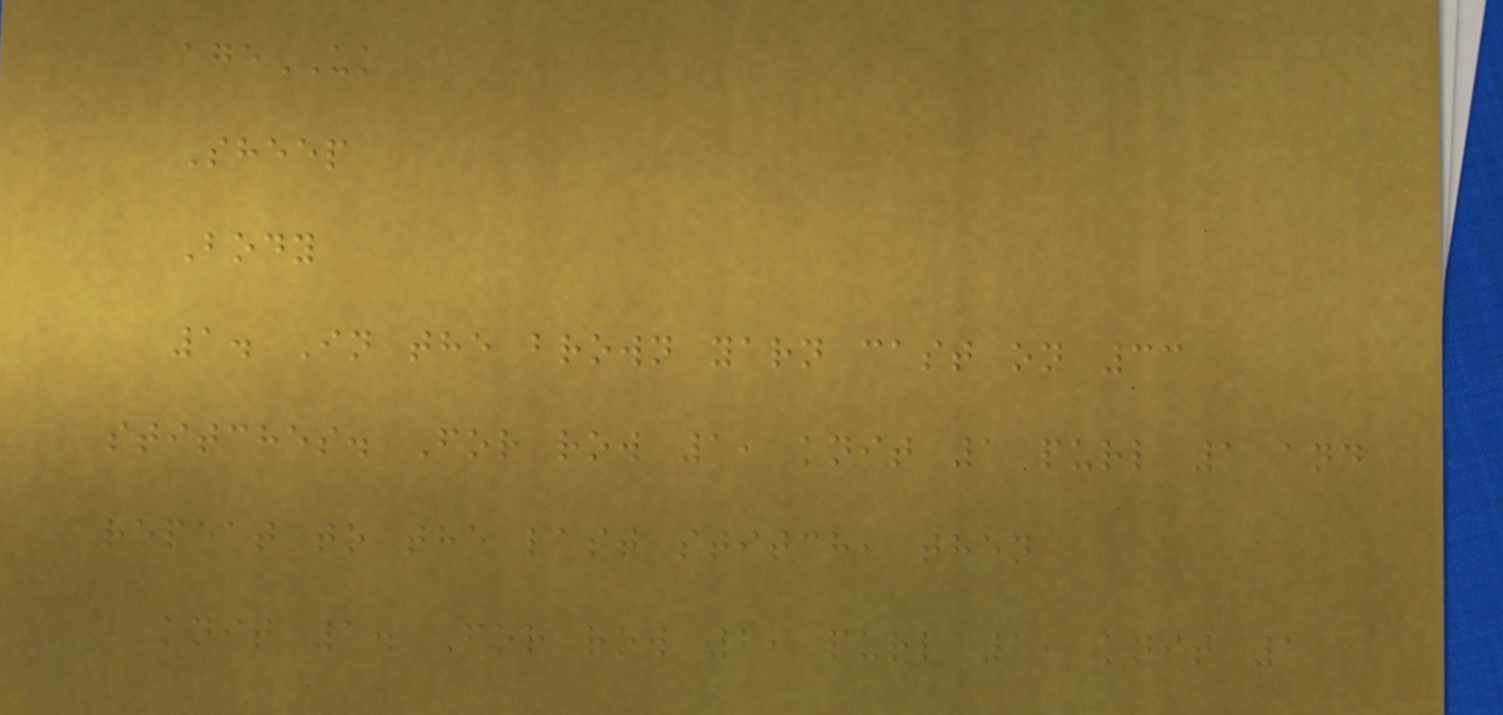ageUK
Sheep
Body
1. In the brown yarn cast on 33
stitches. For row 1, knit 1 purl 1 and
repeat to the last stitch, then
knit 1. For row 2, purl 1, knit 1
